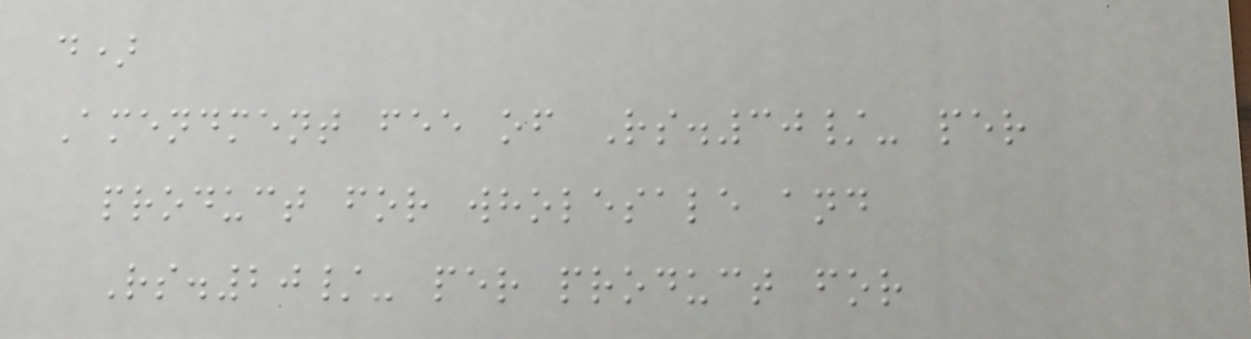d)
Amendment fee of Rs.30/- per
product for wholesale and
Rs.20/- per product for
